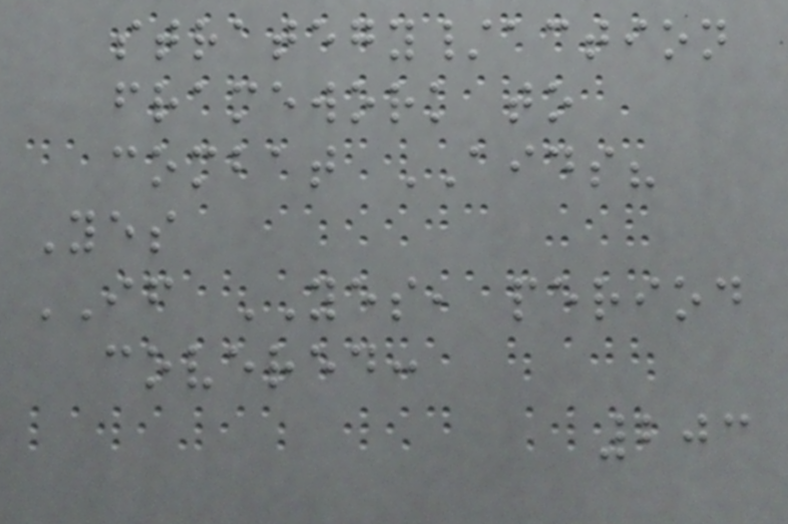strategy/action
framework to
combat AIDS?
Yes
IF YES, period
covered:
203
